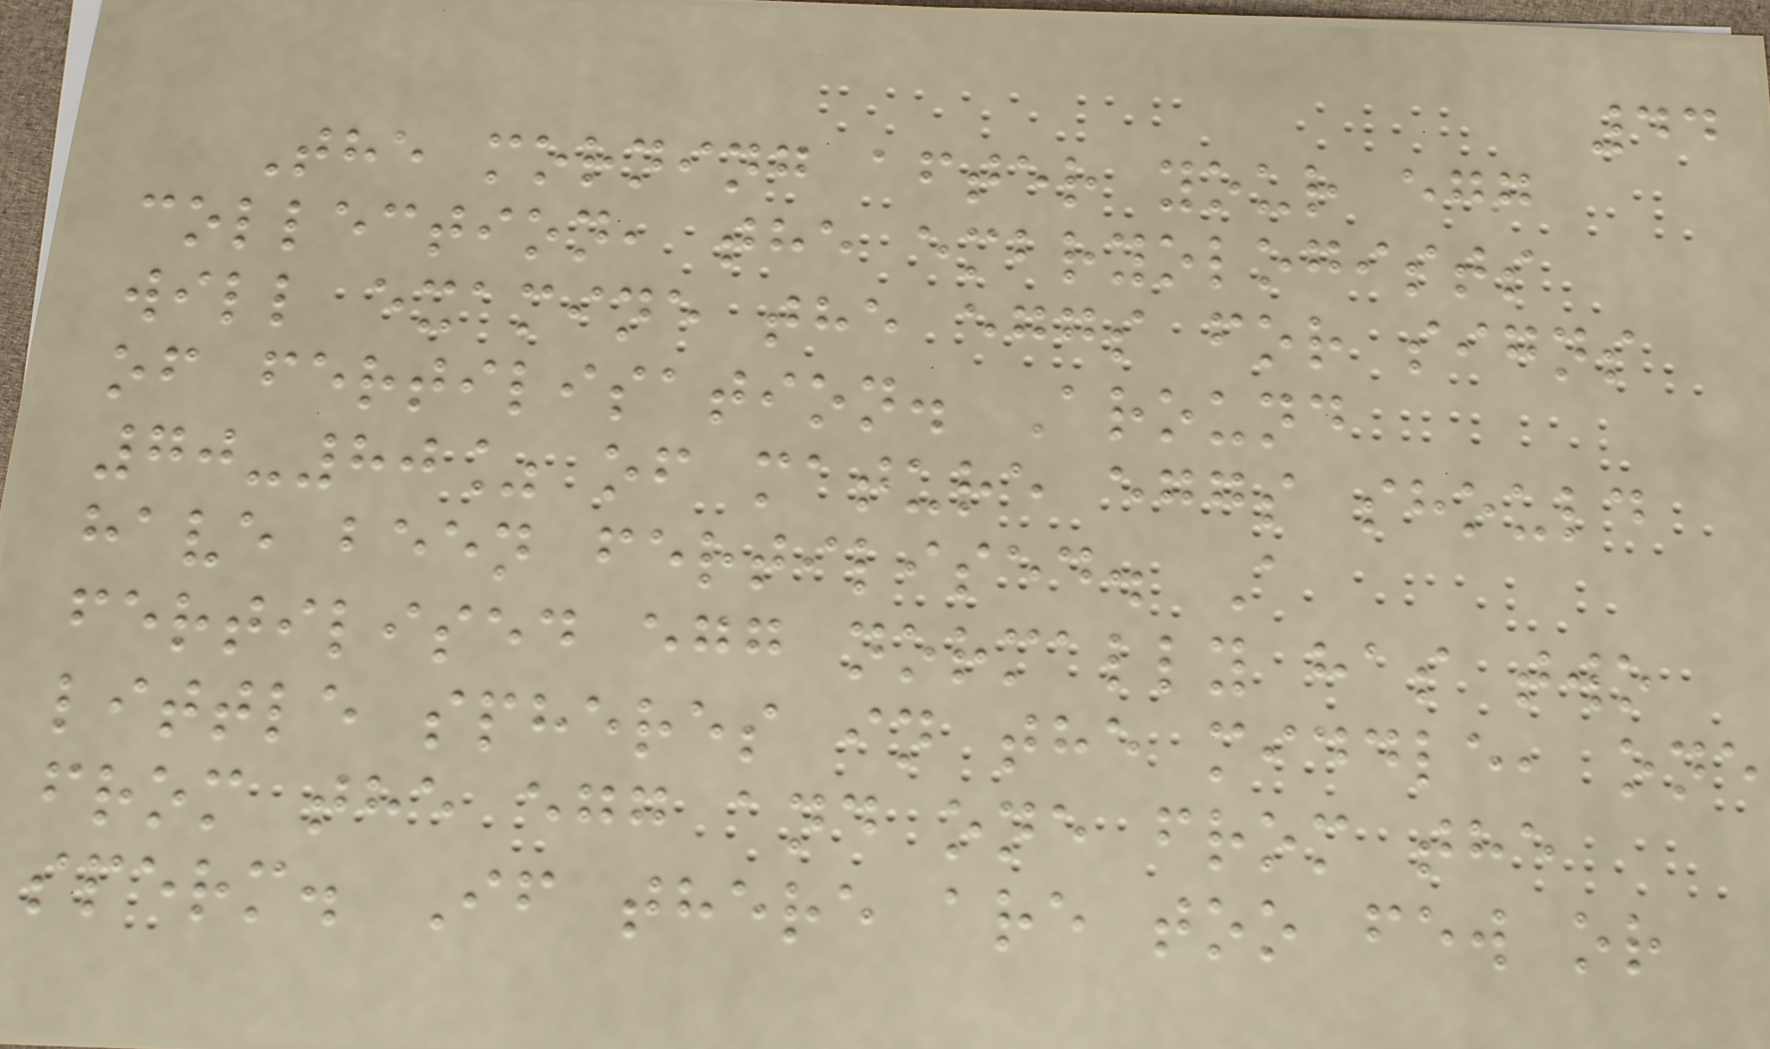44
The morning after your egg
collection, the embryologists
will examine the eggs for signs
of fertilisation. Around
70-80% of mature eggs should
have been fertilised. A
fertilised egg normally has two
little spheres in the middle, one
from the egg and one from the
sperm. If there are too few or
